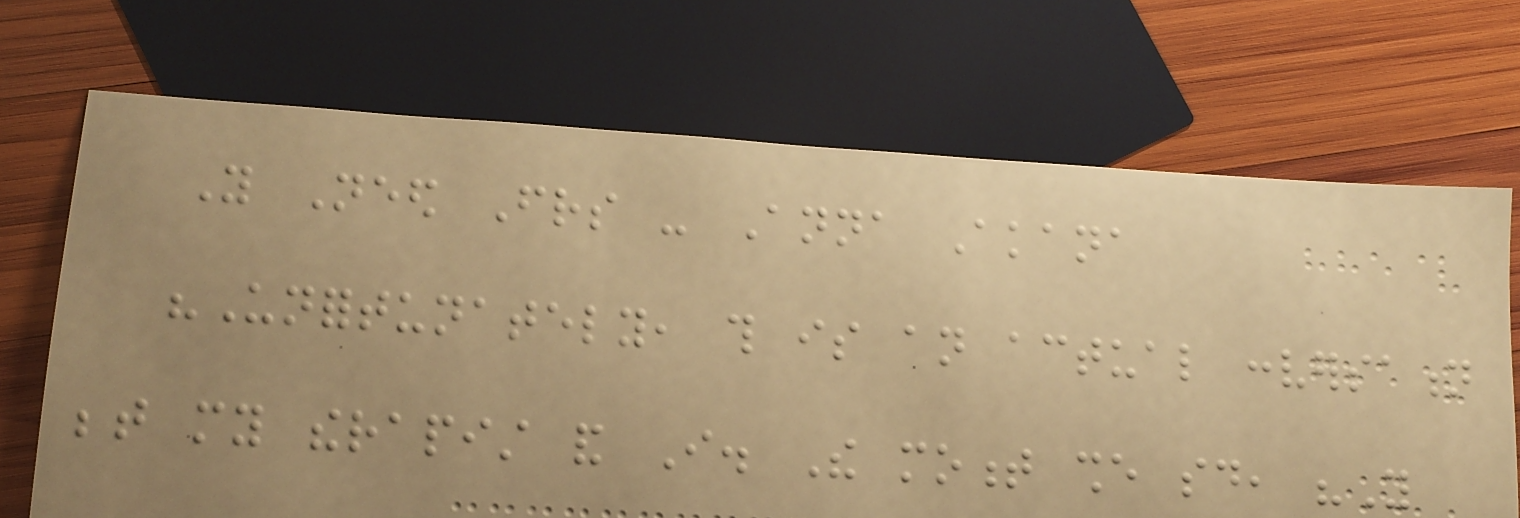You Need Friends - Anna Akana
"Unfortunately, this is an actual conversation
between my therapist and I. The moment she said, "You
